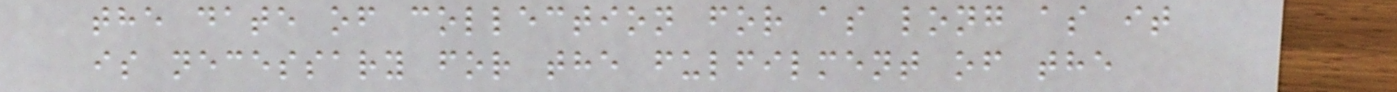the date of collection for as long as it
is necessary for the fulfilment of the
